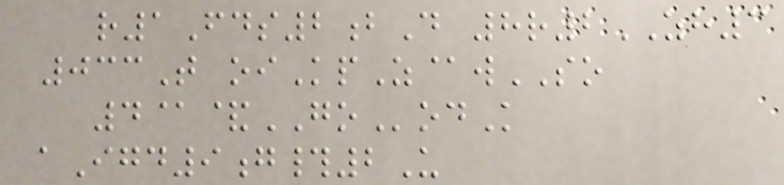r1Fds2bD 8r2ZH3
033T oiKpZ@wSO
4@&GOodK
aIgd9g#2U
